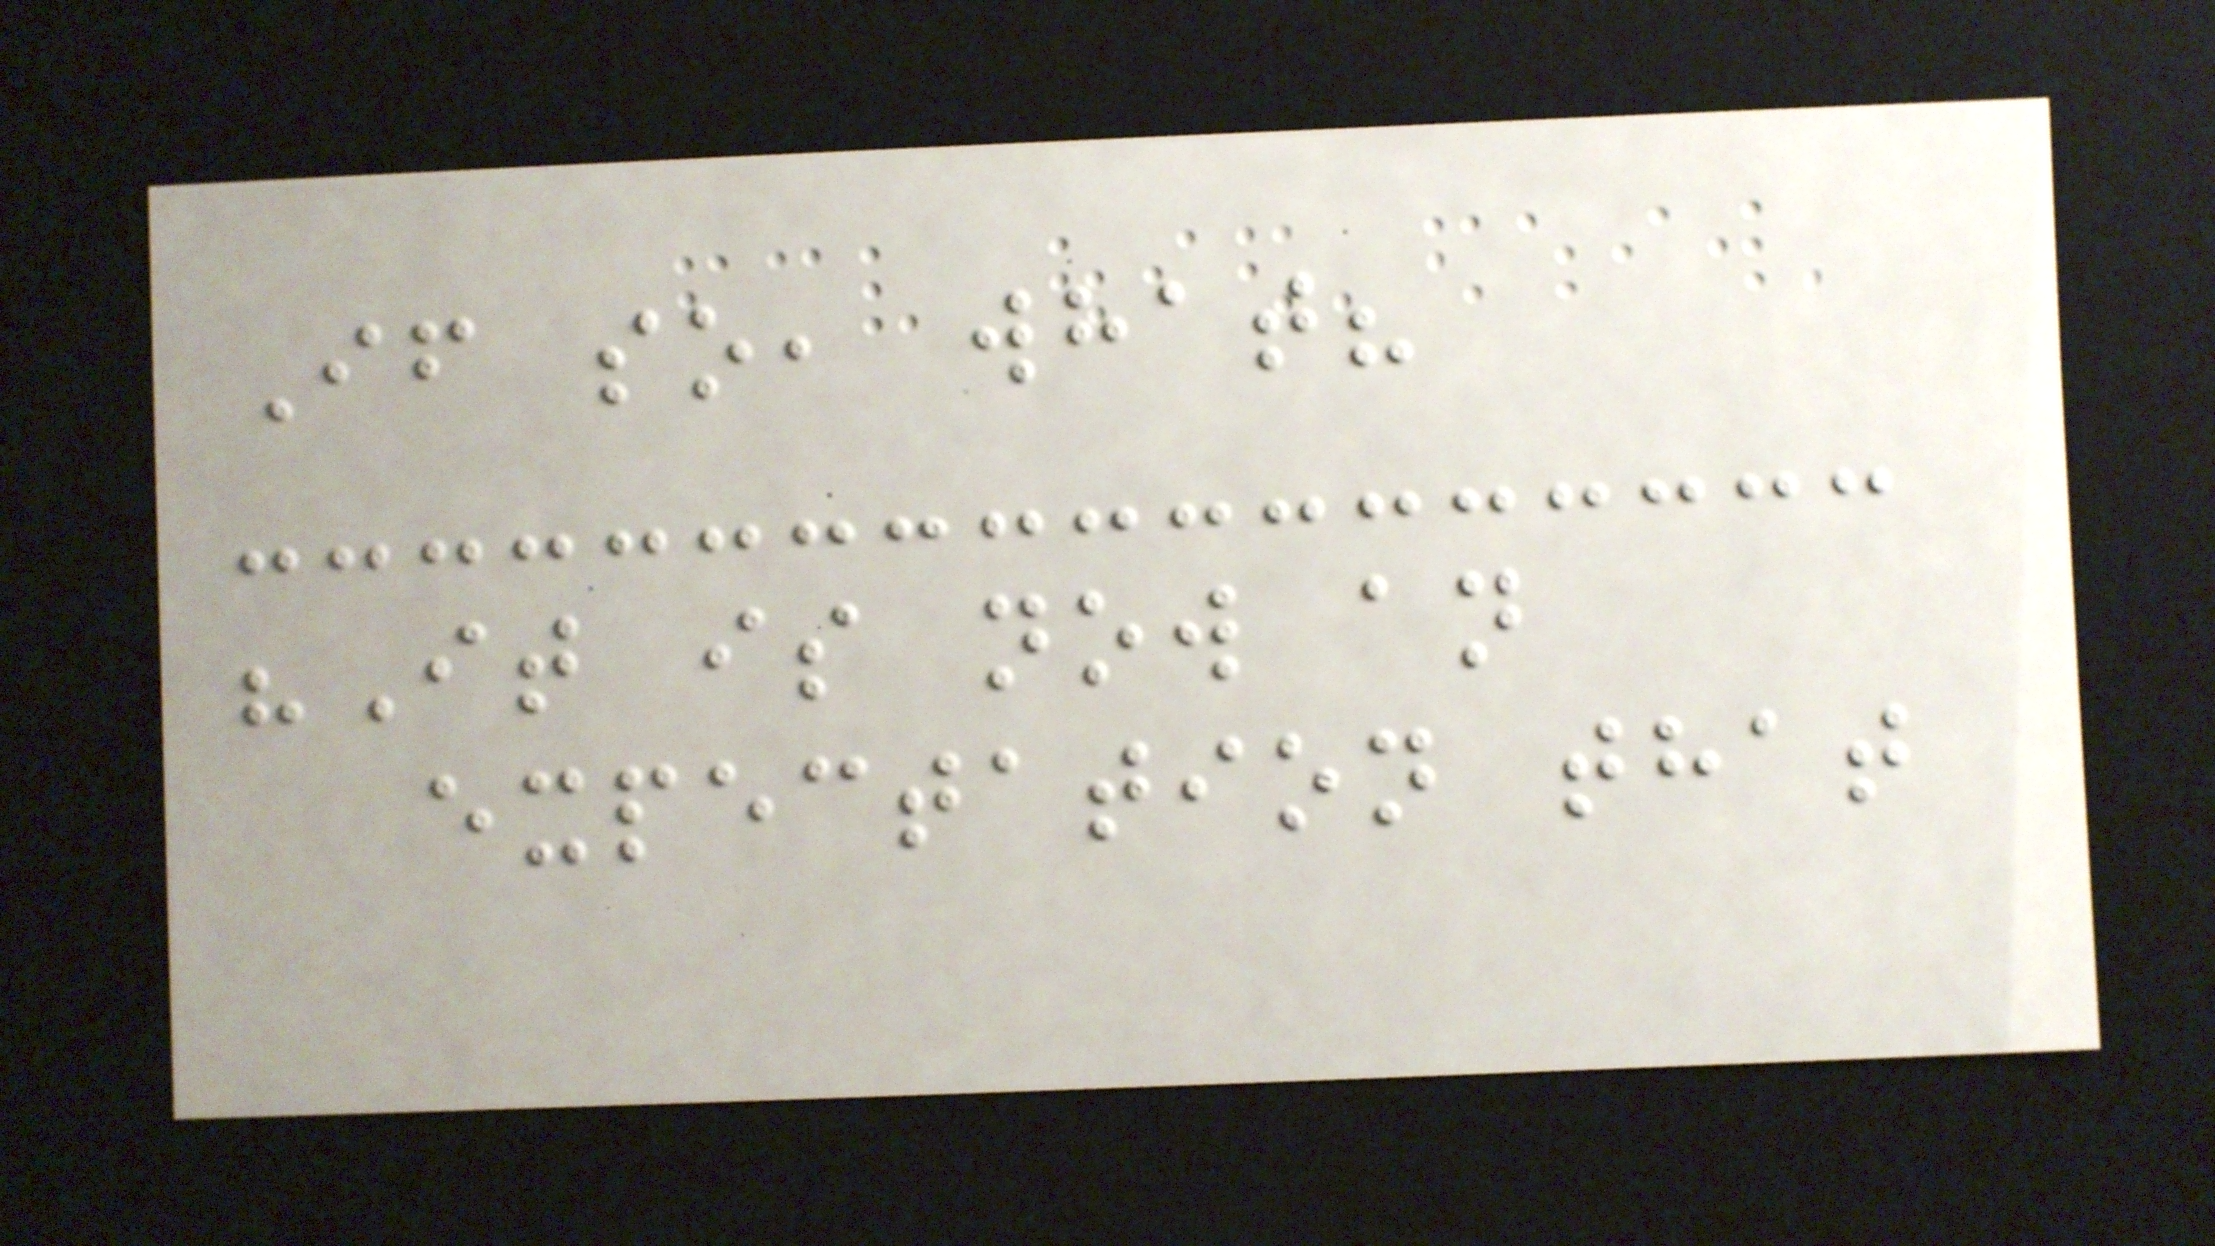If so, what?
"It is now an
expectation that
